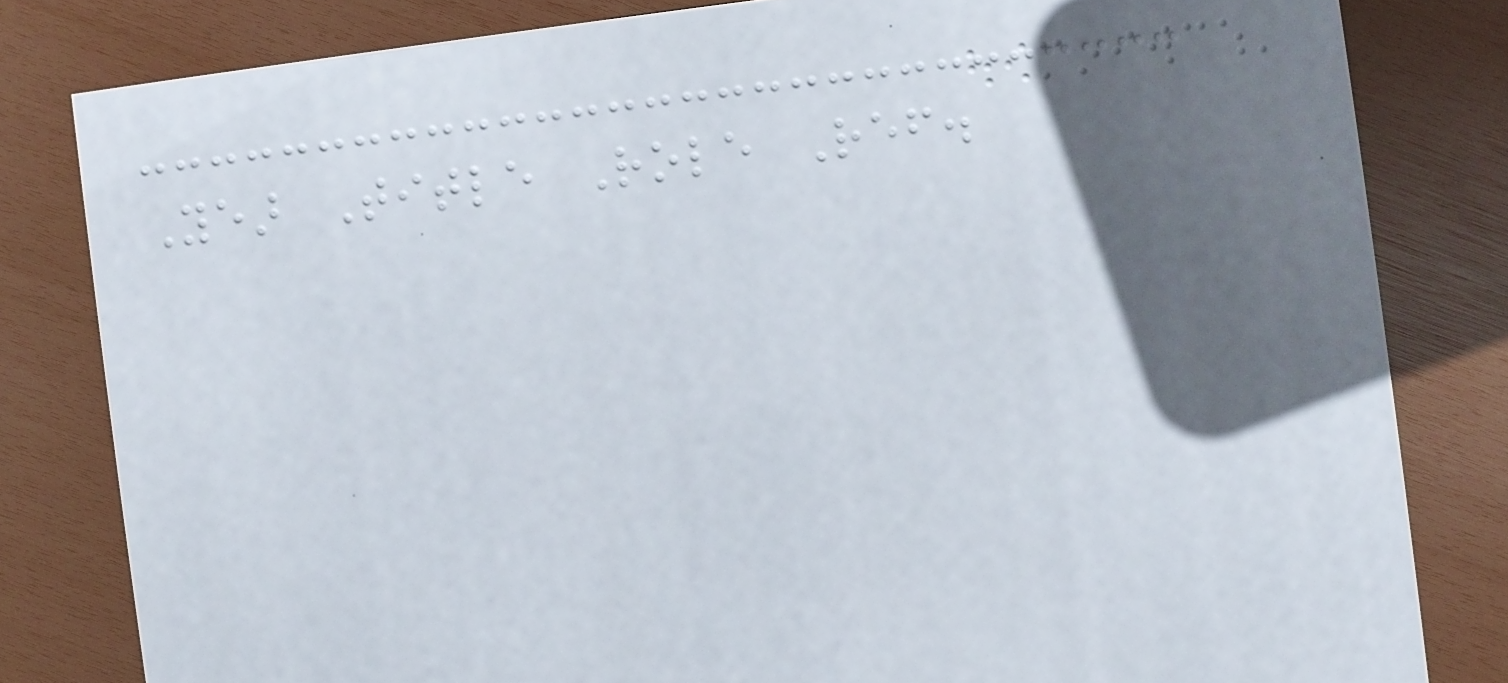Year Title Role Ref.
